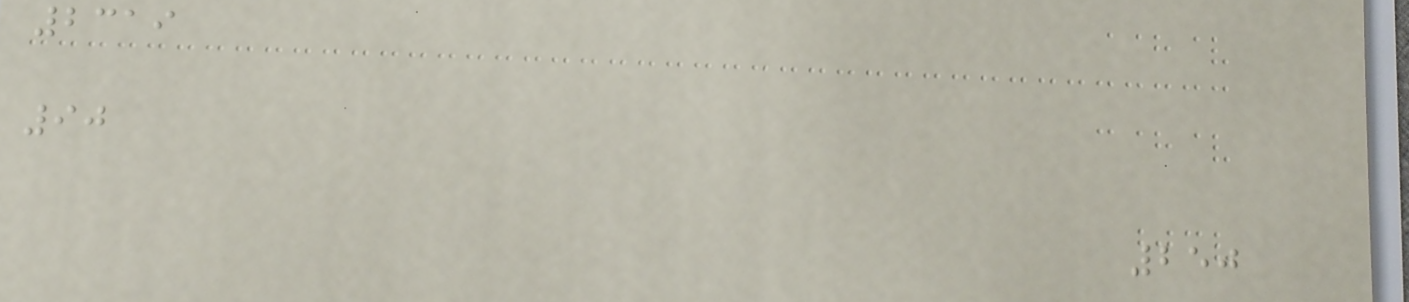2319
90
250
